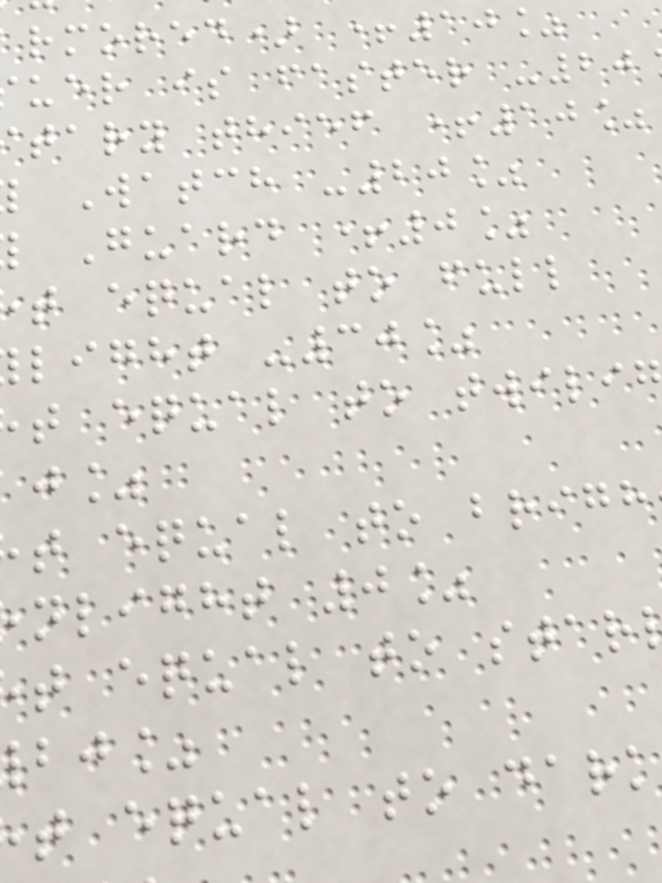rmored) +10%
uer is faster -20
tary thief +10%
Watch -20%
Guard +0%
t equal to full
light -30%
t equal to twili
t equal to brigh
nlight 0%
t equal to star
bj%
t equal to dark
